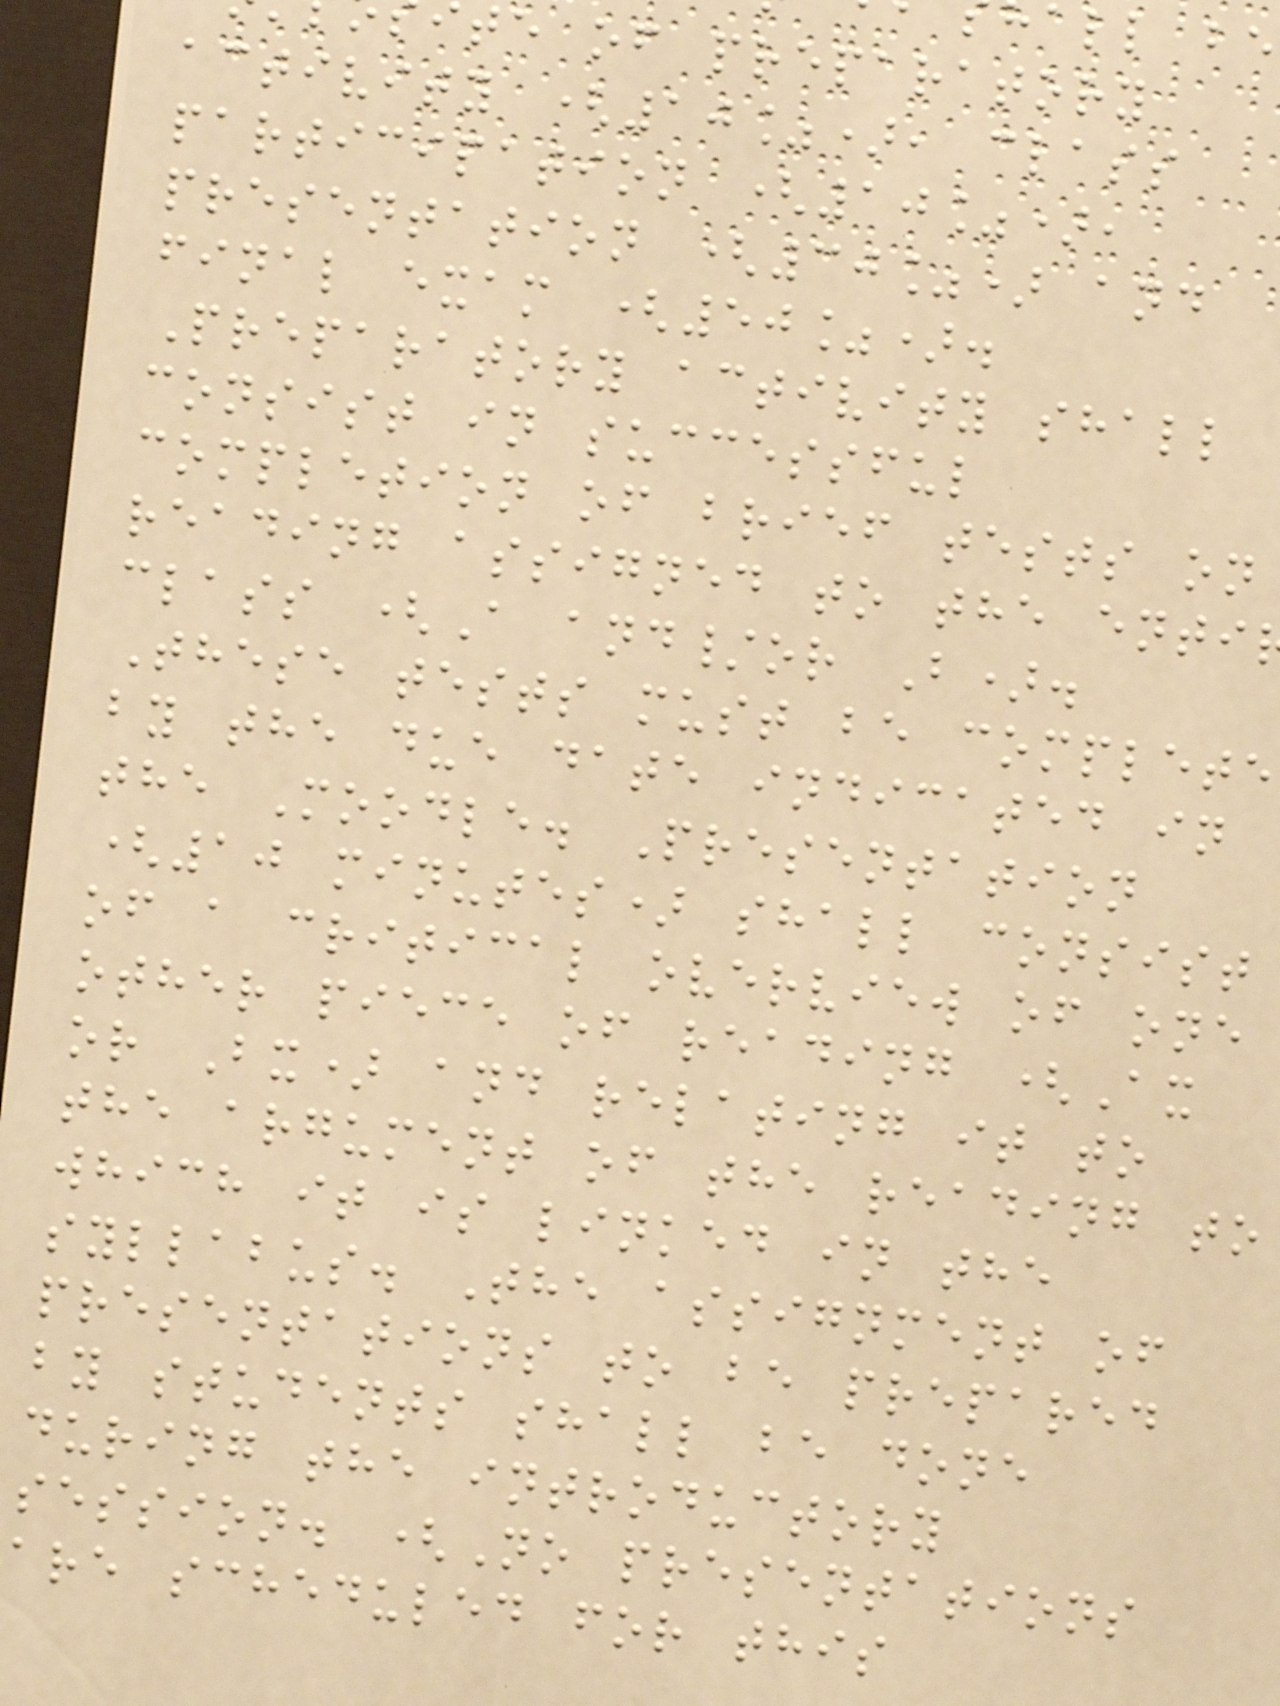te of preparatory
activity (10%), class
participation (10%),
presentation (30%) and
final exam (50%).
Preparatory activity shall
consist in successful
completion of brief tests on
reading assigned to the enti
class (A and/or B).
These tests must be complete
by the due date indicated in
the Moodle. Presentation
(10 minutes) shall consist
of a critical overview of one
other piece of reading (Ax
or Bx) and relating it to
the argument of the reading to
which it is linked in the
syllabus. The assignment of
presentations to be prepared
by students shall be done
during the introductory
session. (No presentations
are scheduled for this
